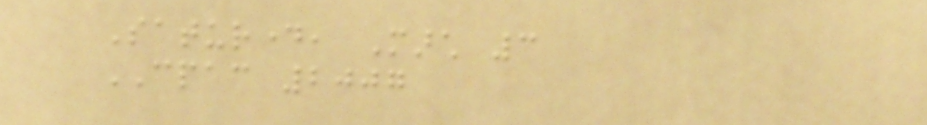Saturday, March 3
CPAC 2007
